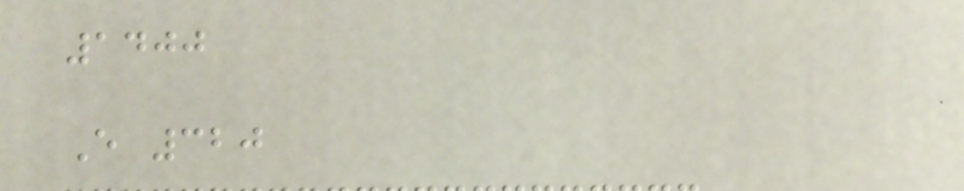1400
E 320
